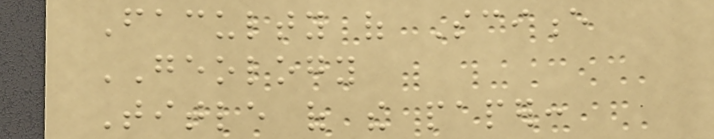Faculty of Science
GEOLOGY
Title of the paper:
